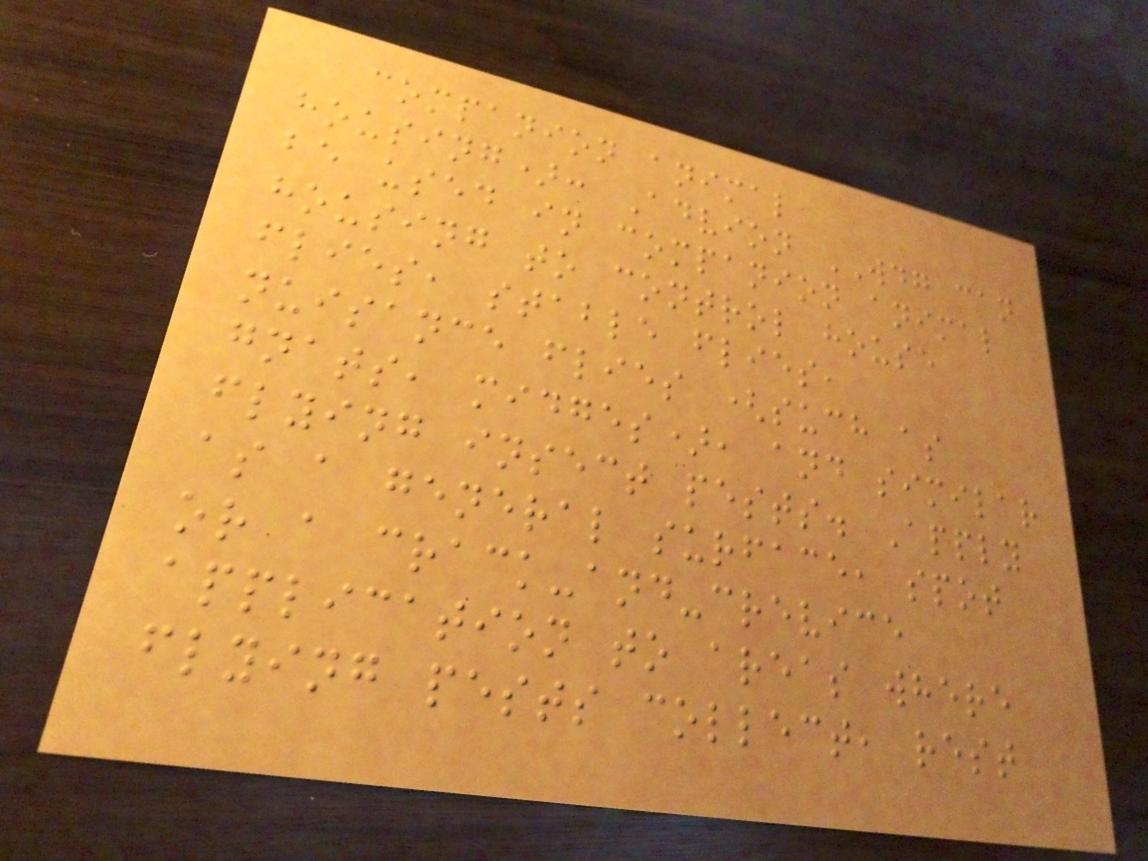companion animal
housing): Advion WDG can
be used in companion animal
housing to control house
flies, stable flies,
nuisance flies (such as
gnats, midges), and similar
flying insect pests. Apply
as a general surface, spot
or a crack-and-crevice
application to areas where
flying pests collect, rest
